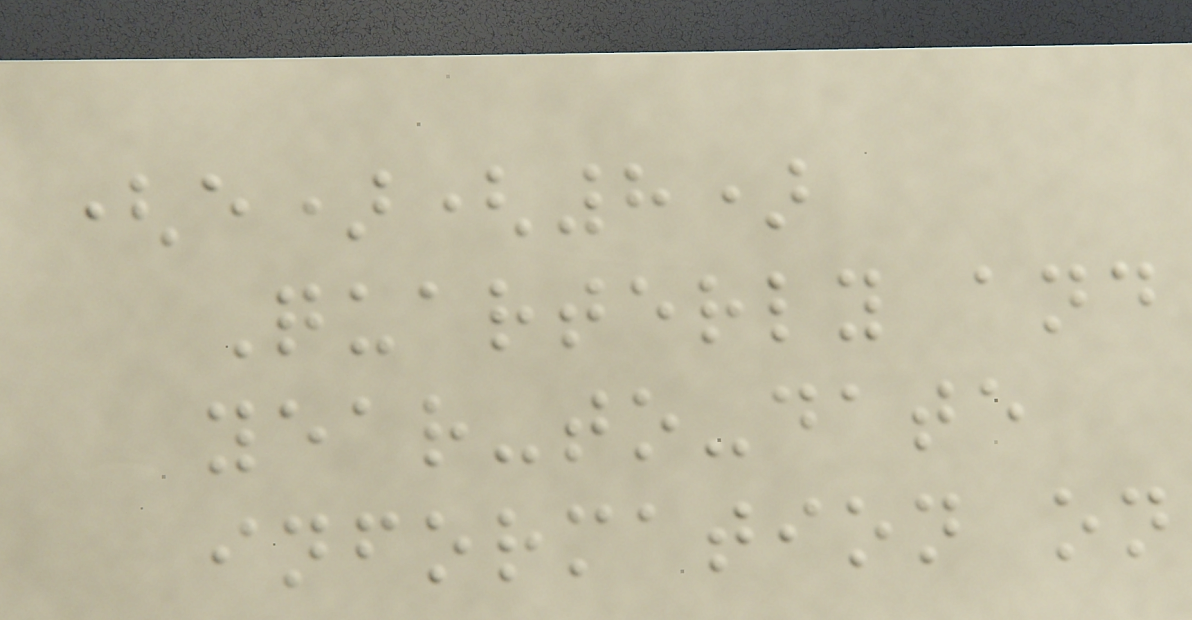(e)(8)
Quarterly and
year-to-date
information on
